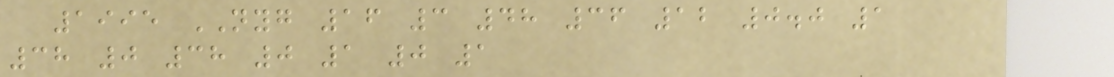1995 NYG 16 3 48 36 12 0.0 1
38 0 38 0 1 0 1
